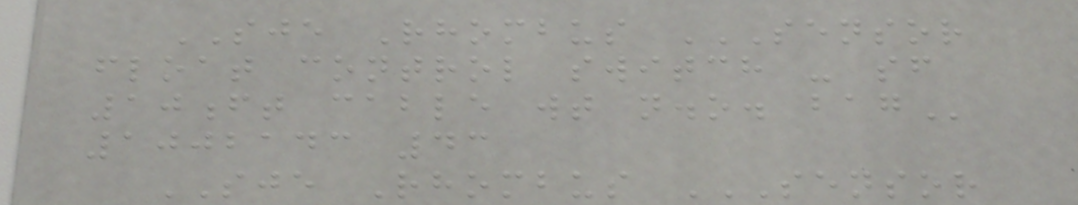SJE Rhombus SENSOR
FLOAT CONTROL SWITCH - SF
10FT CABLE WT N.O. BAG
1002143 43
SJE Rhombus SENSOR
